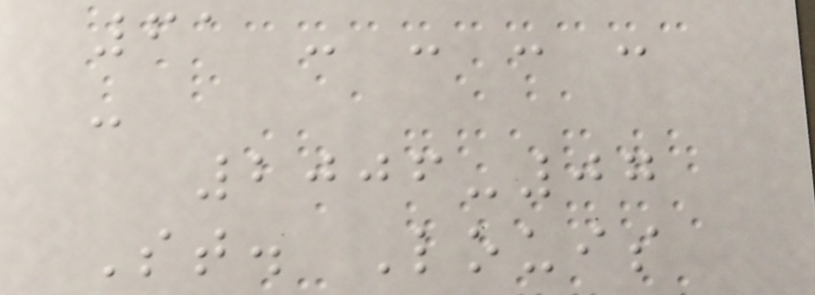61 - - - -
-
2006-07
St. Louis
